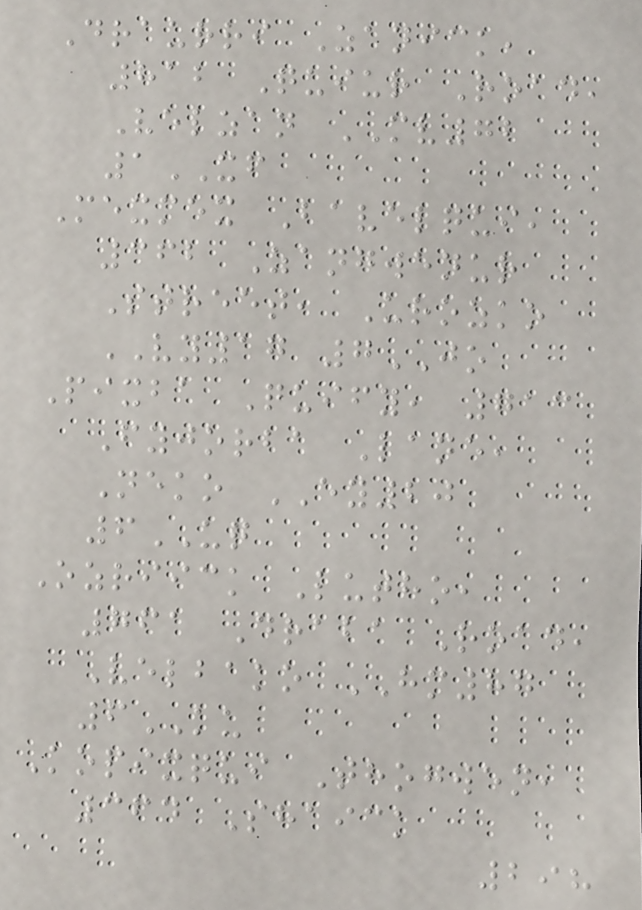Draurri Zanick,
812 Quiur Road,
Velzan MV72
1XF
Mexmex Bavelqui,
362 Zangwenur
Street, Urozko
VY17 7JO
Pixba Quify, 713
Fyjorba Lane,
Neko EY20
6UQ
Ozriick Lutho,
761 Draba Road,
Velbako HM87
6KU
Kopixqui Thogwen,
364 Shaick
298
